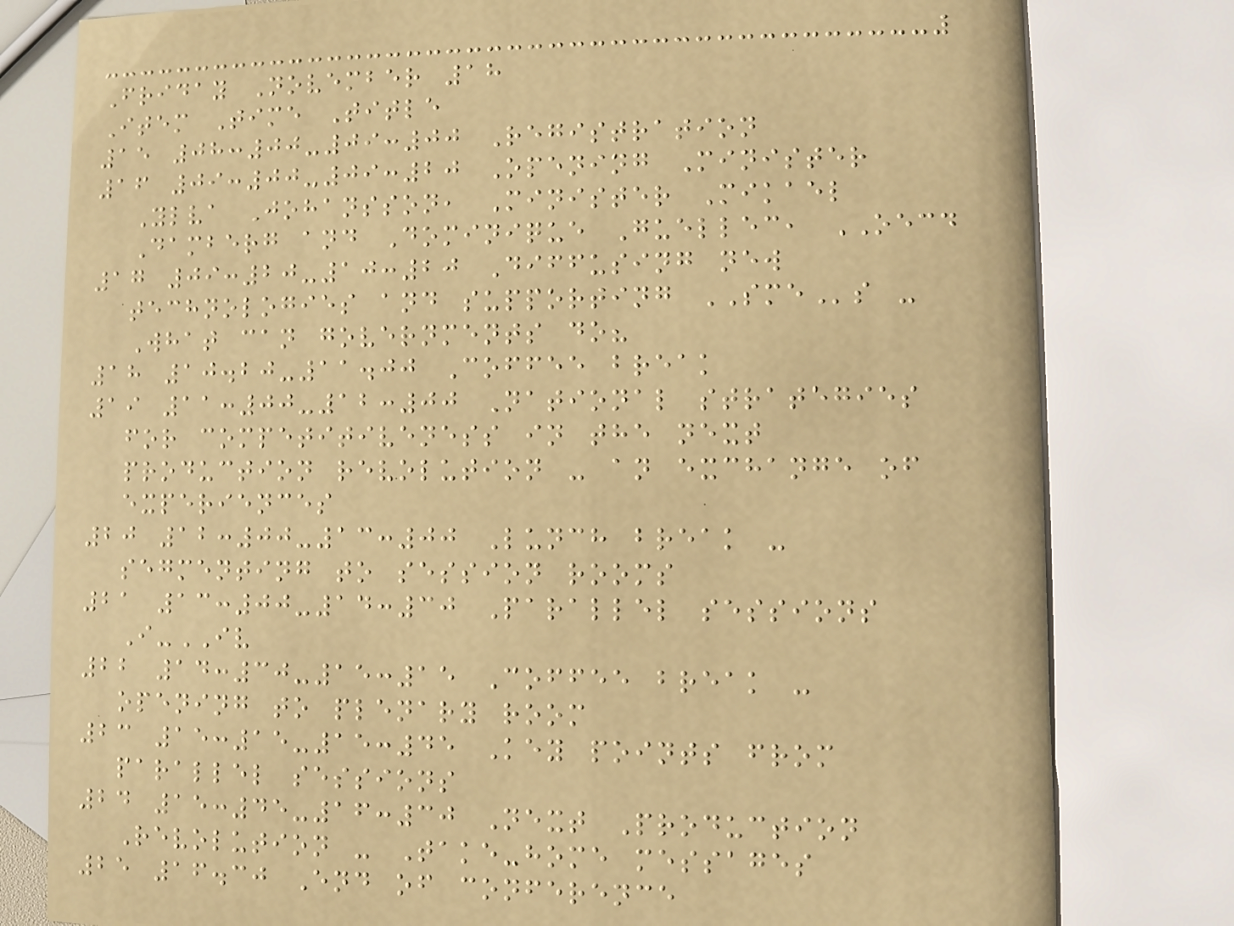Friday November 18
Item Time Title
15 08:00-09:00 Registration
16 09:00-09:20 Opening Minister
Ylva Johansson, Minister Mikael
Damberg and Dominique Guellec, OECD
17 09:20-10:20 Diffusing new
technologies and supporting SMEs -
What can governments do?
18 10.20-11.00 Coffee break
19 11:00-12:00 National strategies
for competitiveness in the next
production revolution - an exchange of
experiences
20 12:00-13:00 Lunch break -
segmenting to session rooms
21 13:00-14:30 Parallel sessions
I-IV
22 14:30-15:15 Coffee break -
opening to plenary room
23 15:15-15:45 Key points from
parallel sessions
24 15:45-16:30 Next Production
Revolution - Take-home messages
25 16.30 End of conference
